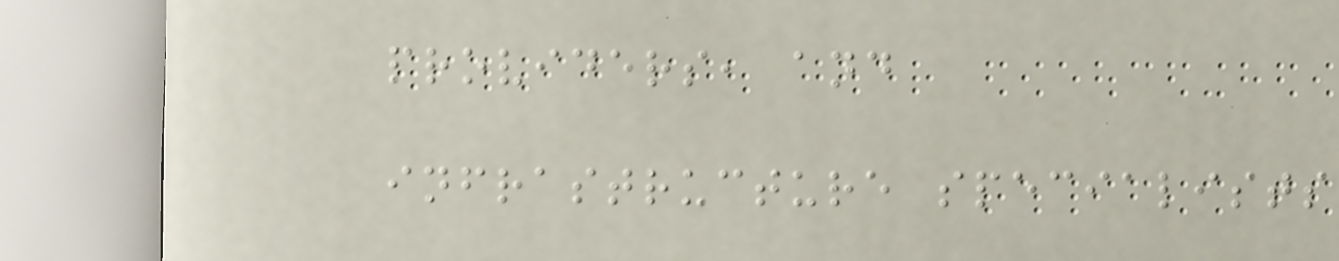providers, and
infrastructure specialists
